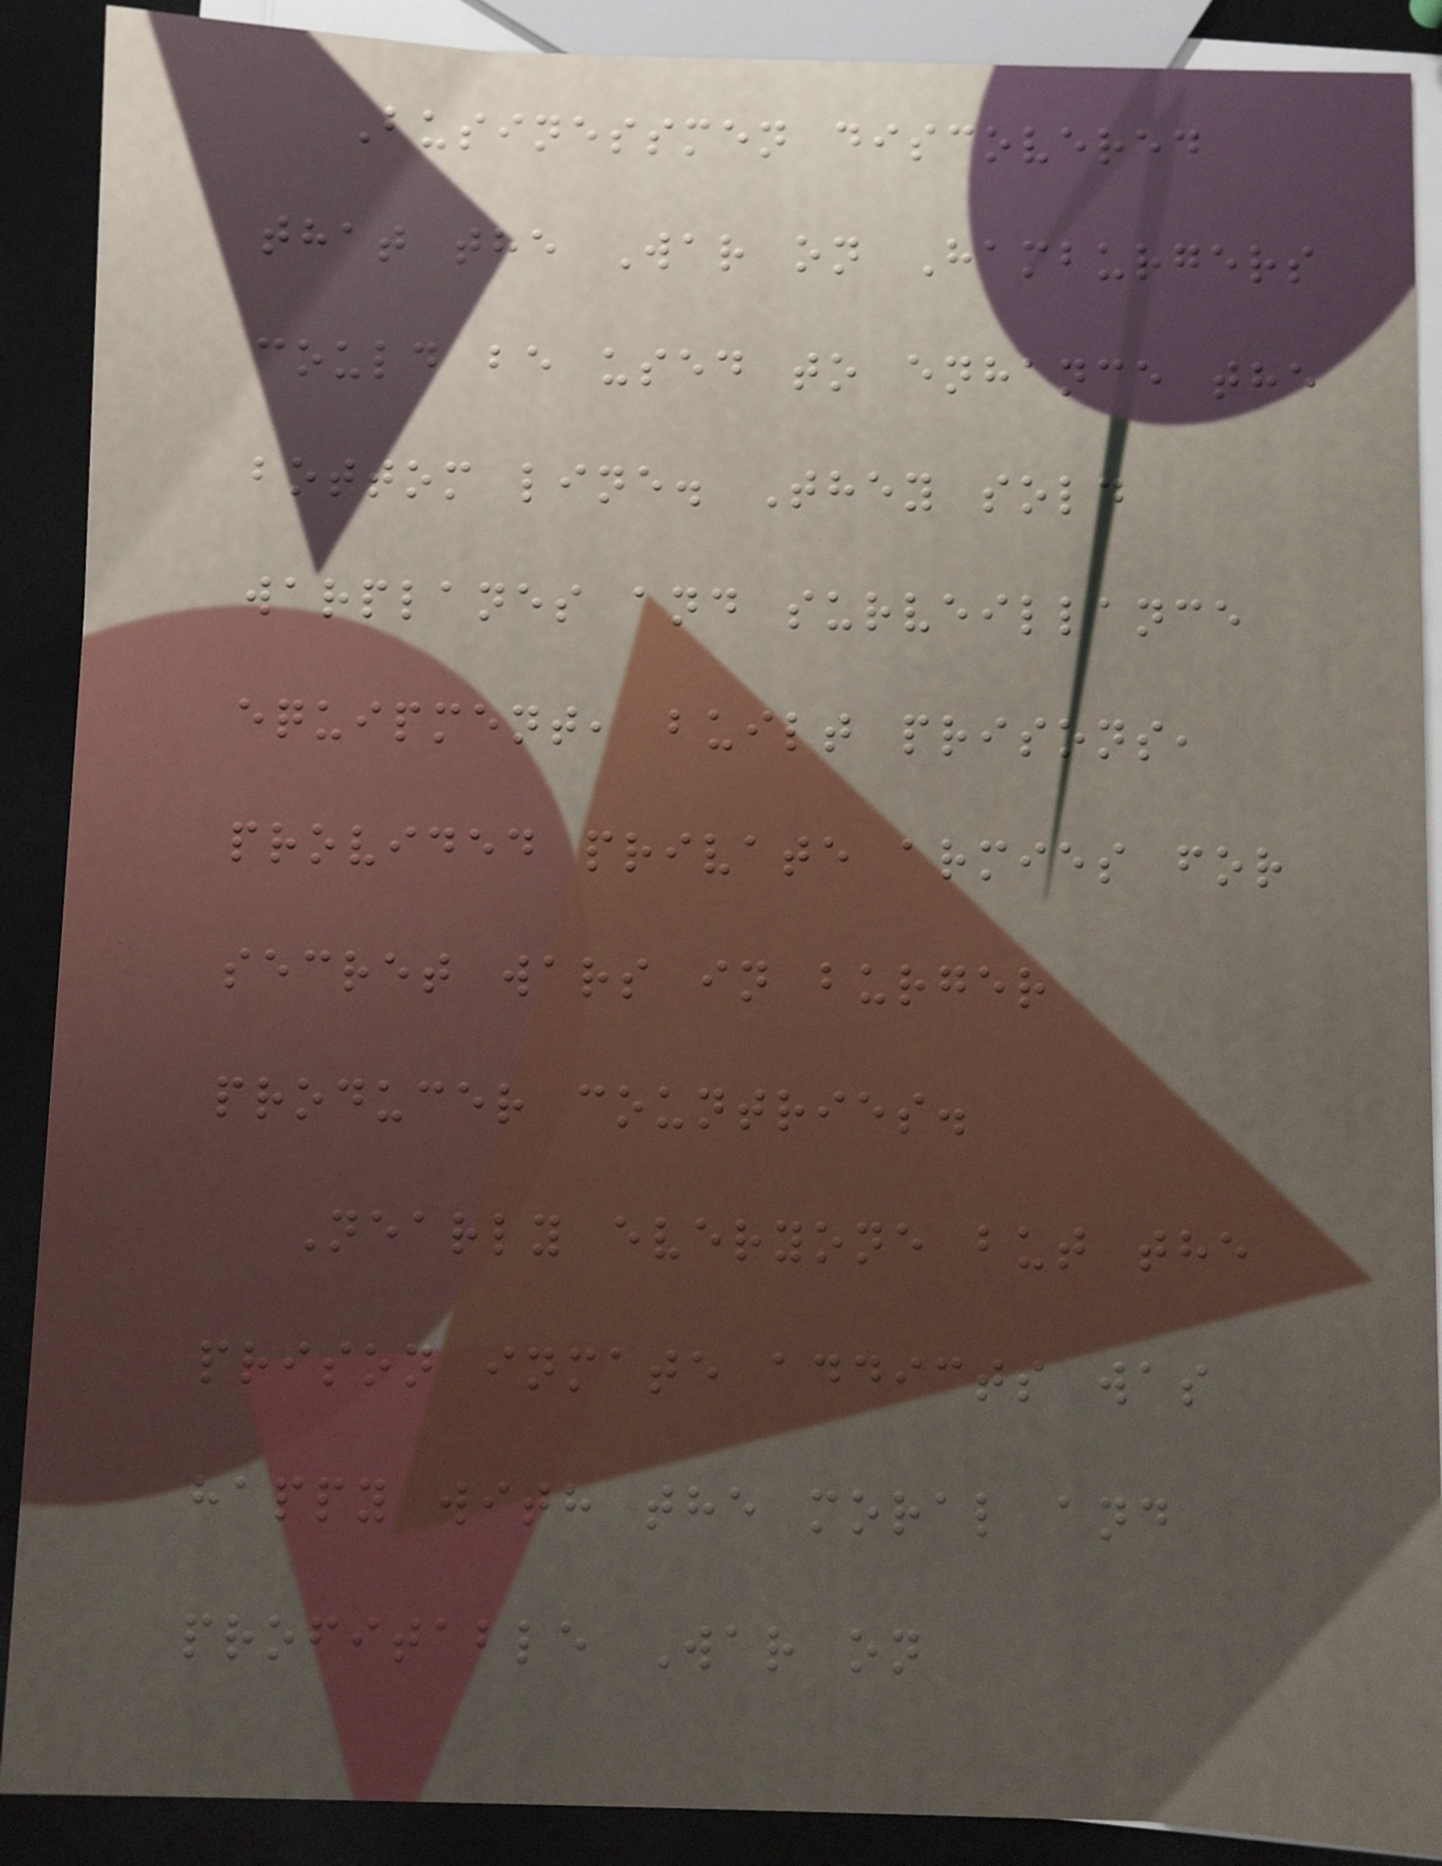Businessmen discovered
that the War on Hamburgers
could be used to enhance the
bottom line. They sold
warplanes and surveillance
equipment, built prisons,
provided private armies for
secret wars in burger
producer countries.
Nearly everyone but the
prison inmate addicts was
happy with the moral and
profitable War on
